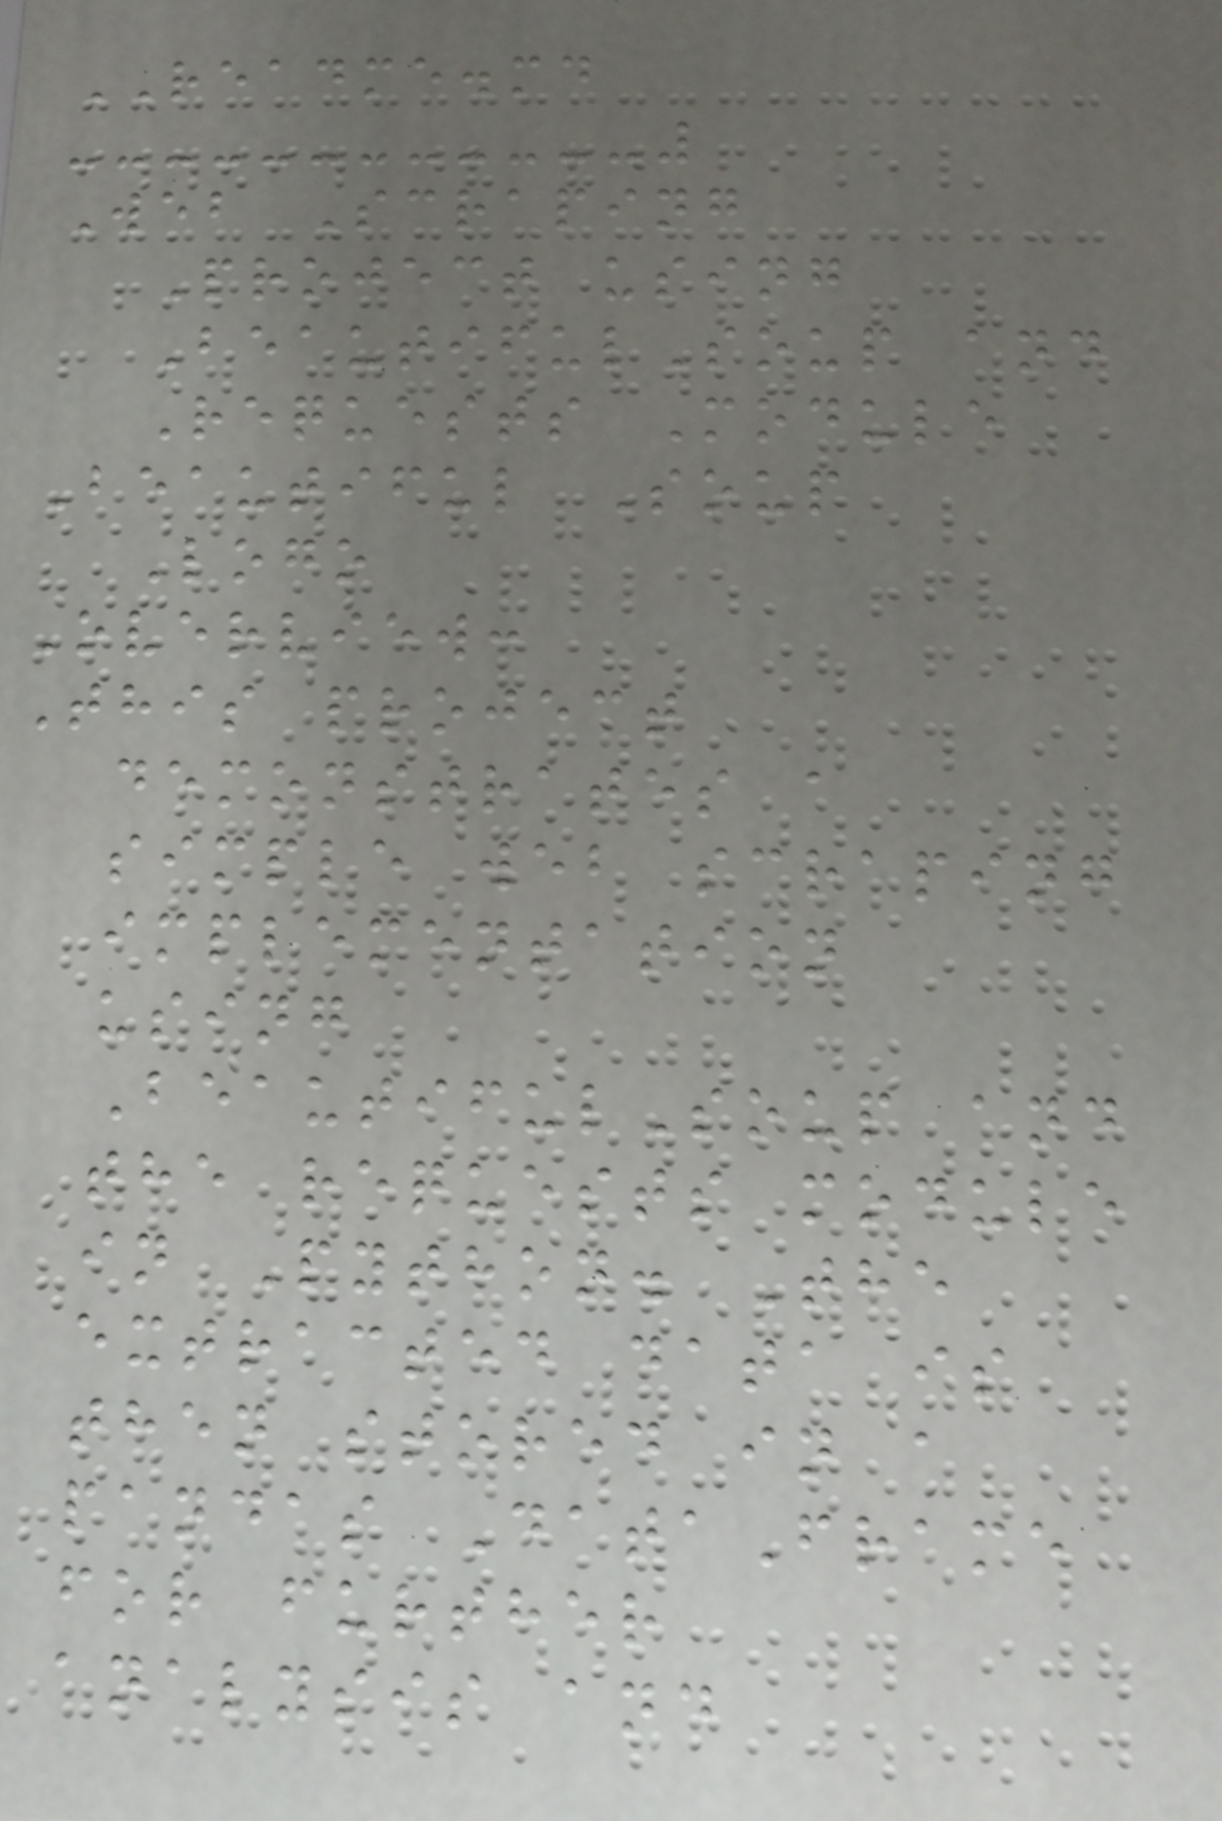README.md
Web Scraping
Project using
BeautifulSoup and
Requests Module
Beautiful Soup
Logo
Overview:
This project
demonstrates a
simple web scraping
implementation
using
BeautifulSoup and
the requests module
in Python. The
extracted data is
then stored in a
pandas DataFrame
for further
analysis and
